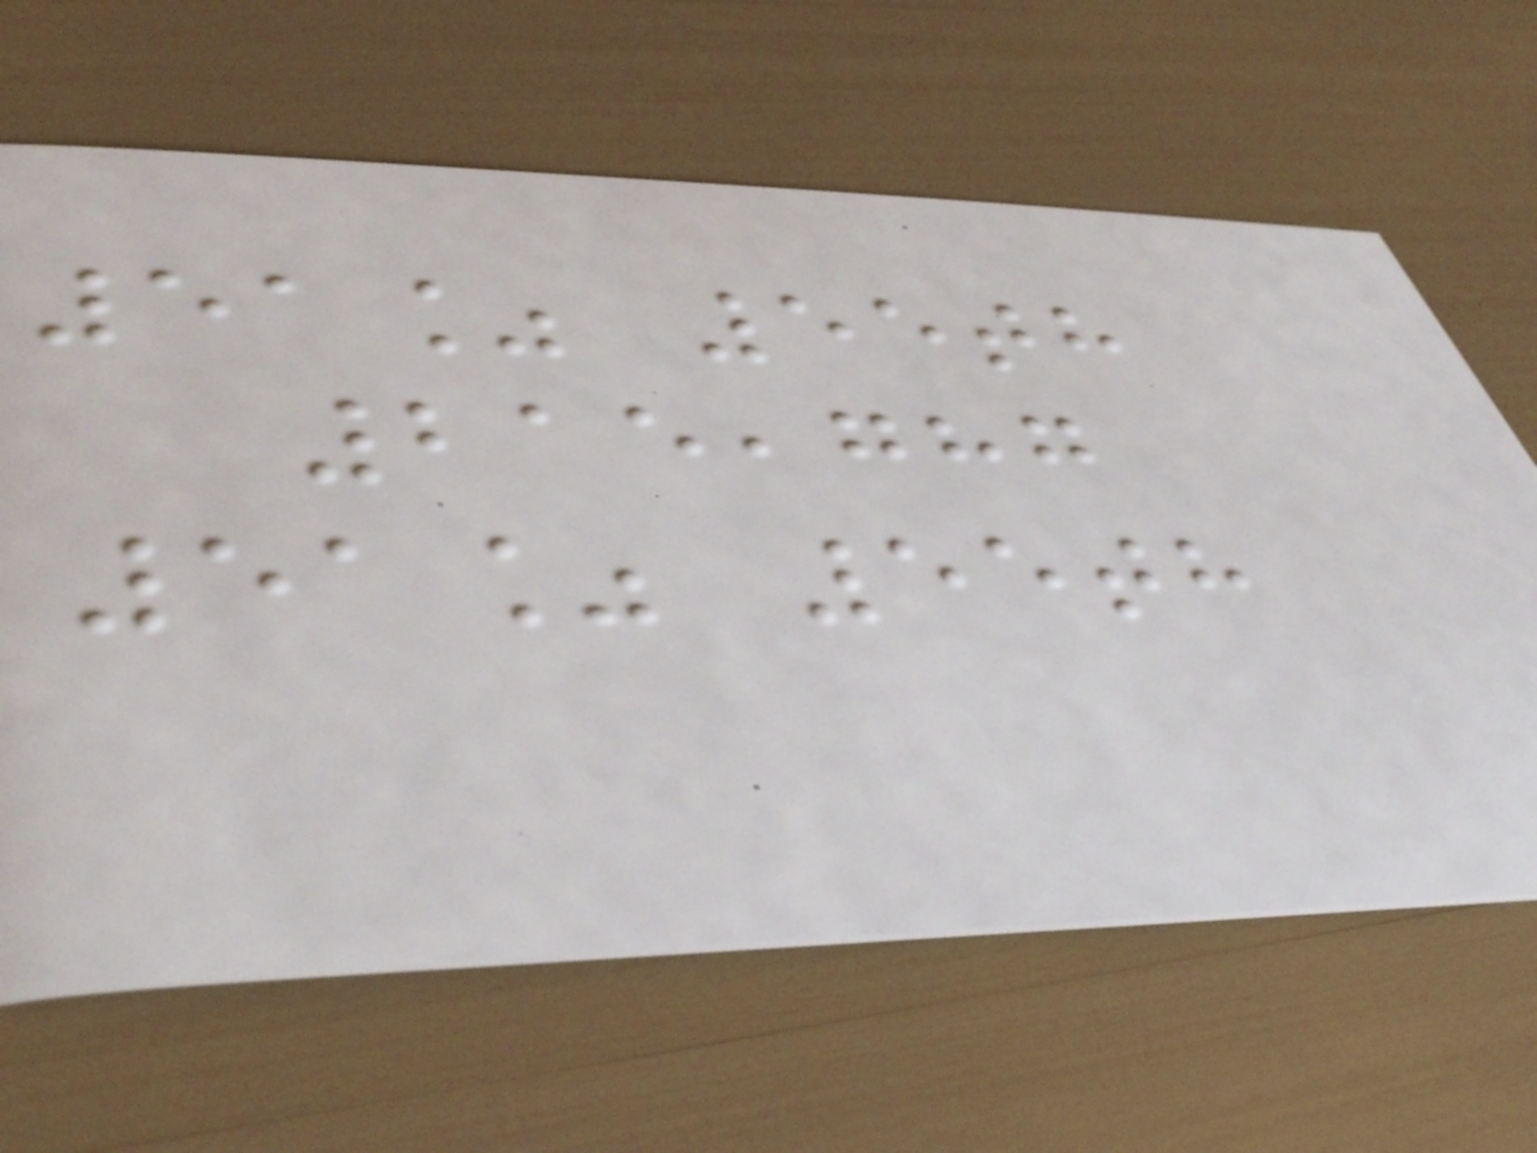51% 55th
215,787
51% 55th
